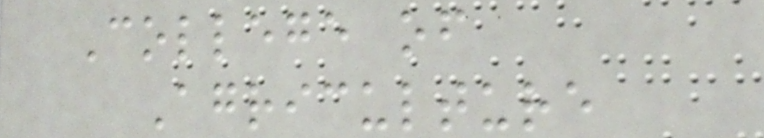College of
Agriculture
